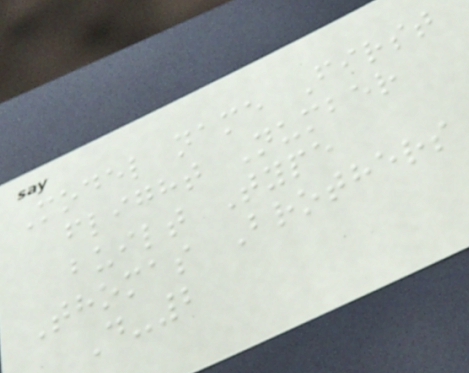Model name First
flight Number
built Type
Thomas Brothers
D-2
